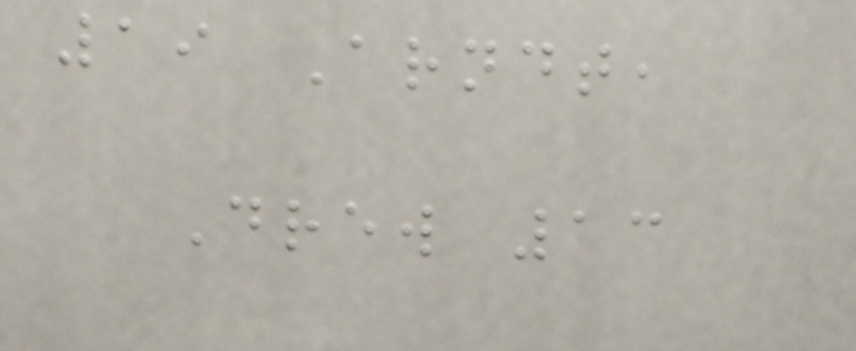19 Arndt,
Drew 13
